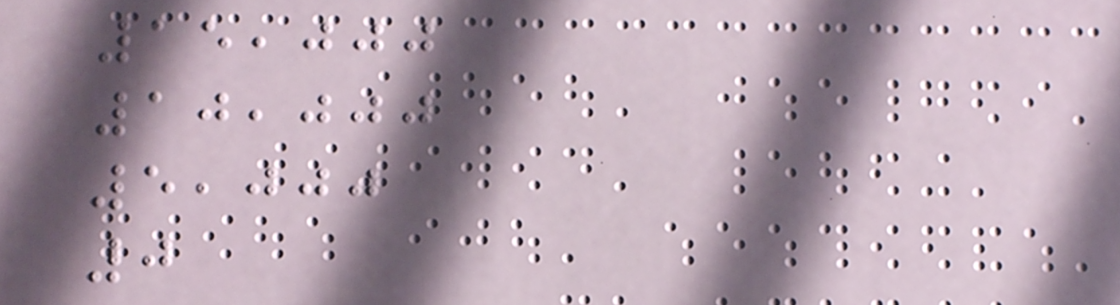15,000
10,000
5,000
0
